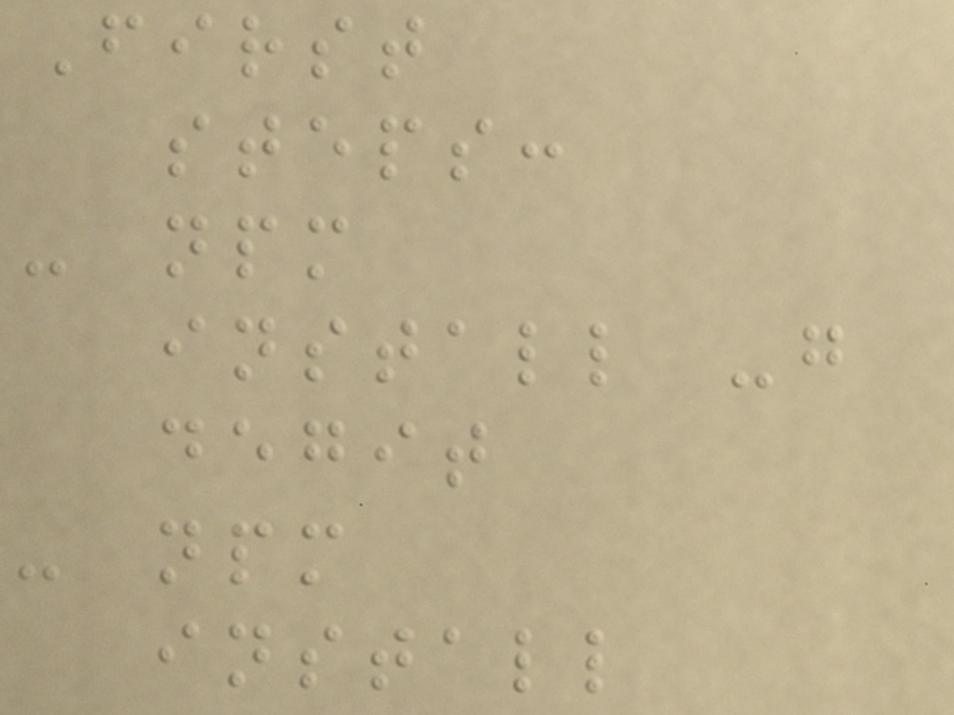First
steps:
- npm
install -g
degit
- npm
install
